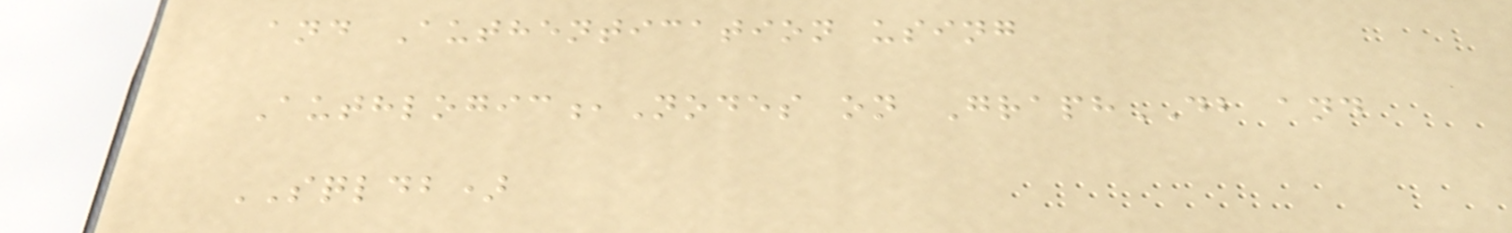and Authentication using
Authlogic,Nodes on GraphDB and
SQLDB)
